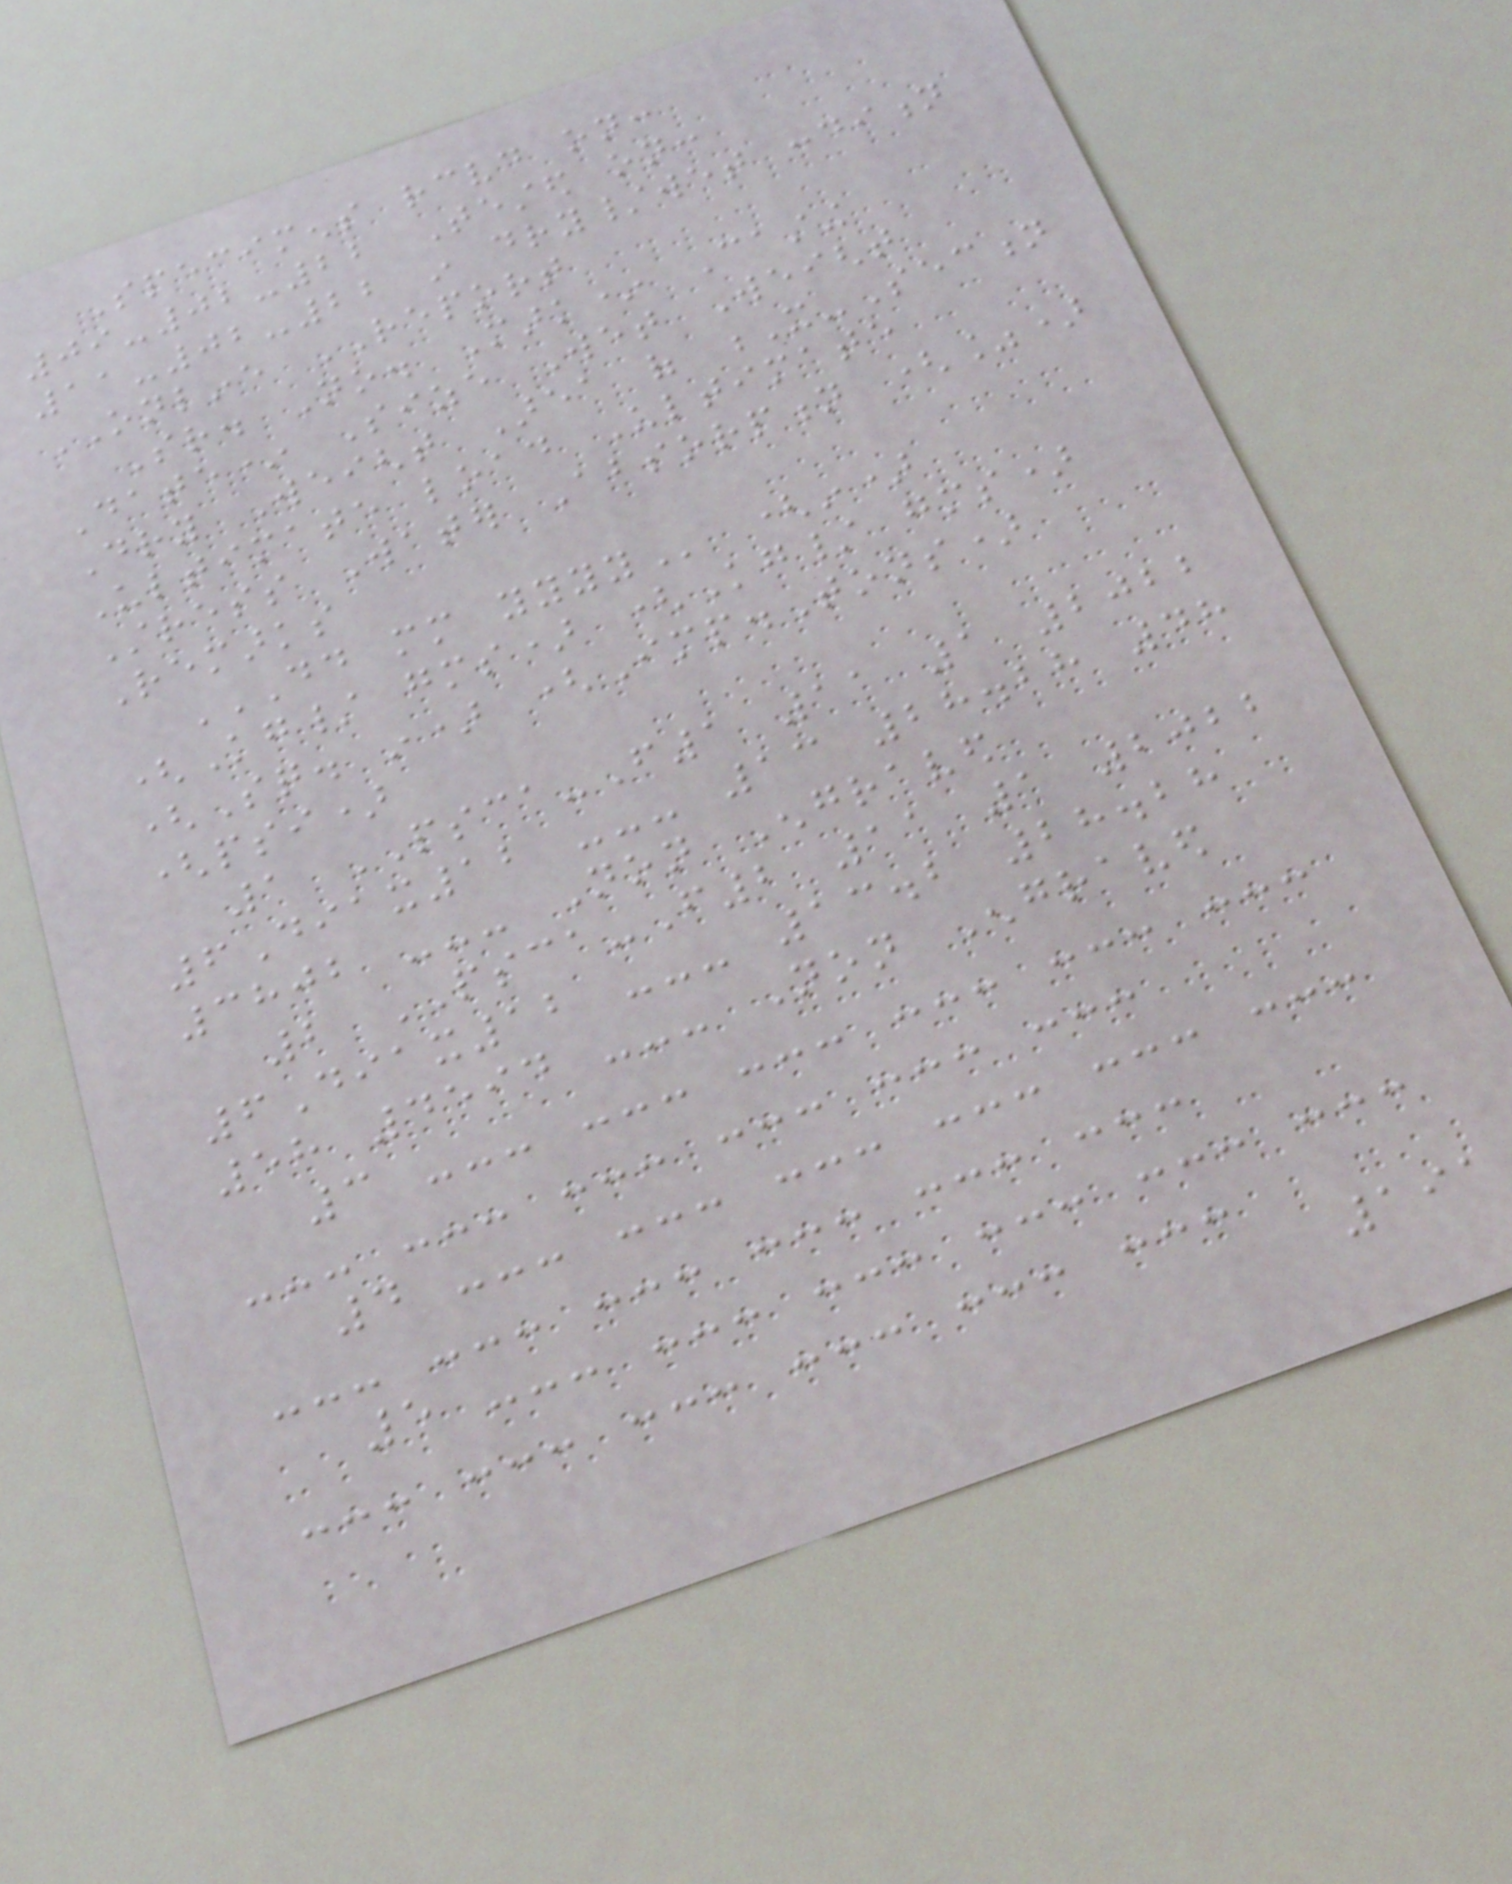Specimens received on:
09-02-22 Tested on:
11-02-22 in dry/wet condition
ONLINE REPORT
Sr. No. Mark* Casting
Date* Size Wet Weight
Dry Weight Area of X-Section
Ultimate load Ultimate
Stress Water Absorption (%)
Remarks
DD MM YYYY (in)
(Kg/ gms) (Kg/ gms)
(Sq. in) (Imp.Tons)
(psi)
1 PSCA-F1 11 1 2022
6Diax12 --- 13 28.28 48
3802 --- Non Engraved
2 PSCA-F2 11 1 2022
6Diax12 --- 13.2 28.28
58 4594 --- Non Engraved
3 --- --- --- --- --- ---
--- --- --- --- --- ---
4 --- --- --- --- --- ---
--- --- --- --- --- ---
5 --- --- --- --- --- ---
--- --- --- --- --- ---
191
